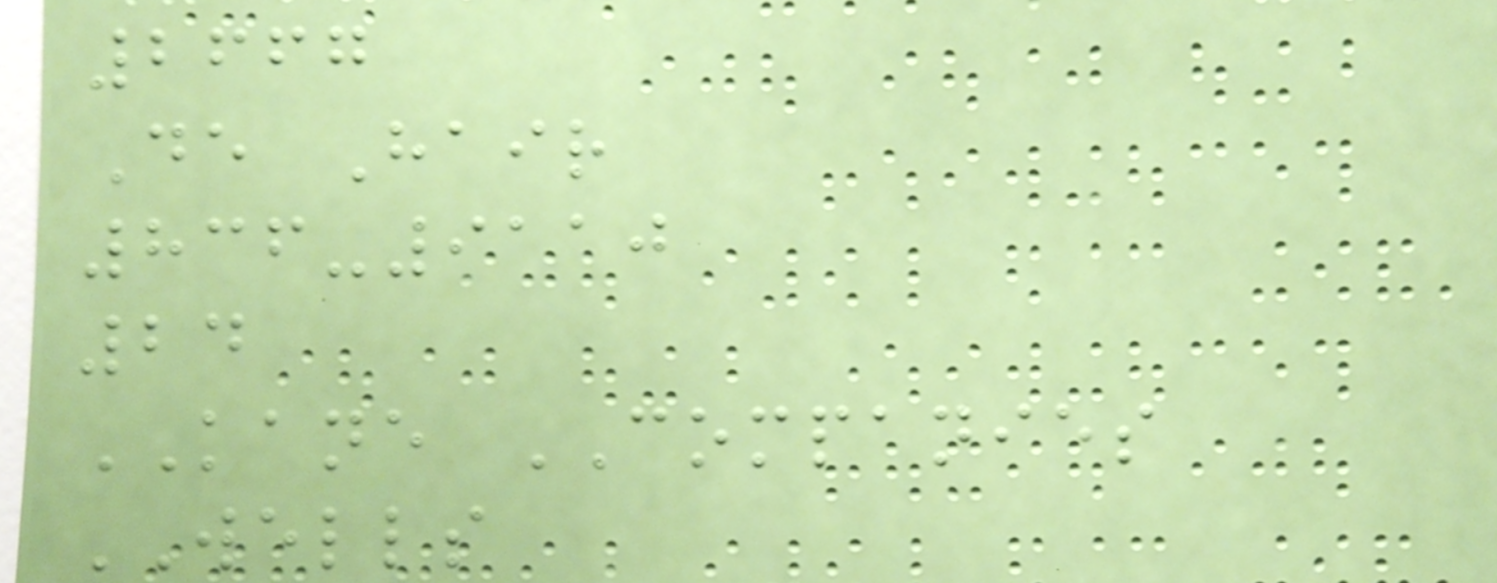2667
De Hair
836-9110
24
KANE COMPANIES
WELLS
